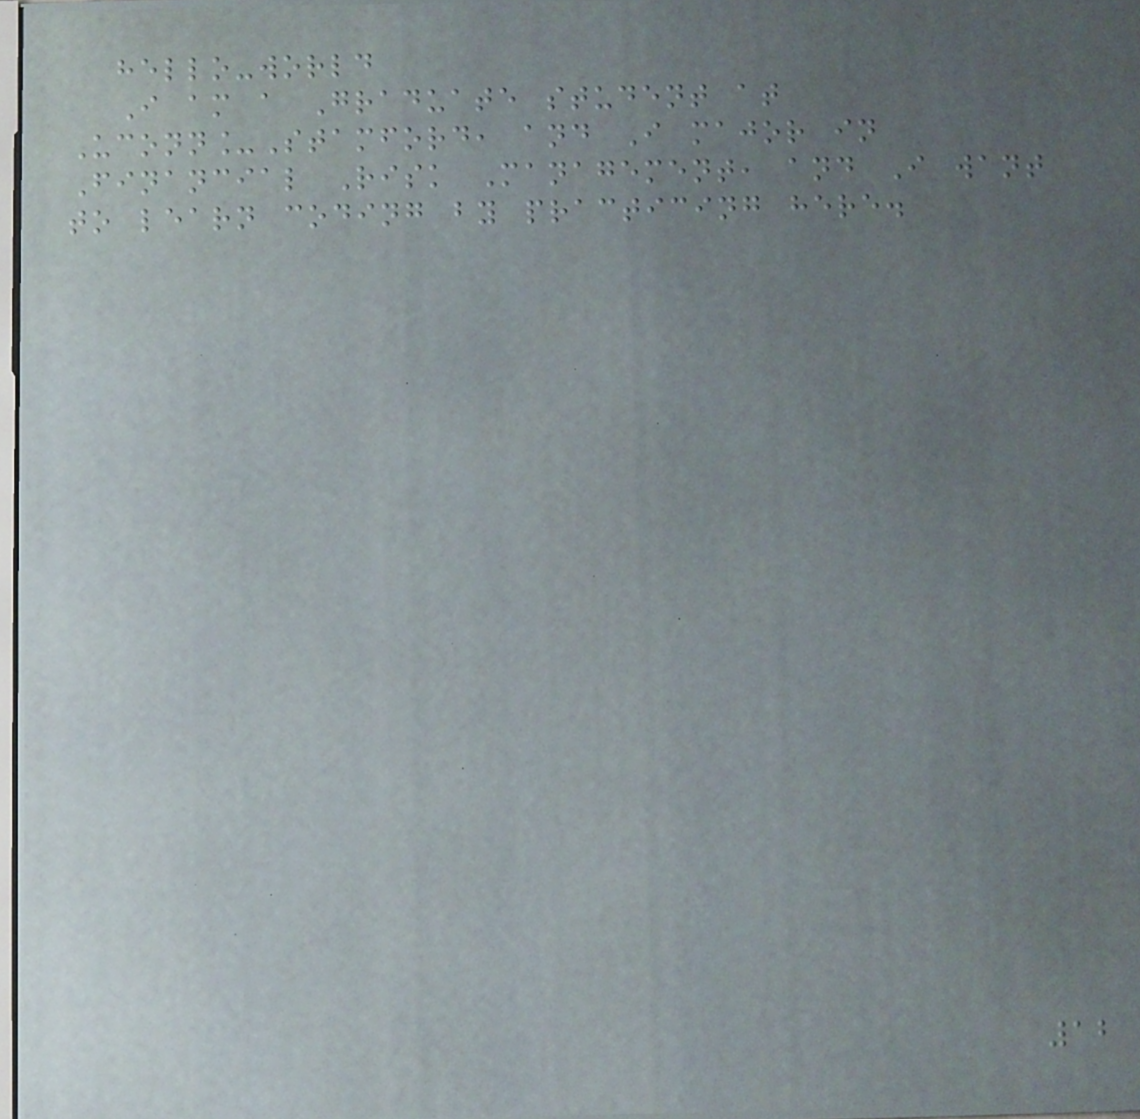hello-world
I am a Graduate student at
Uconn_Stamford, and I major in
Financial Risk Management, and I want
to learn coding by practicing here.
12
